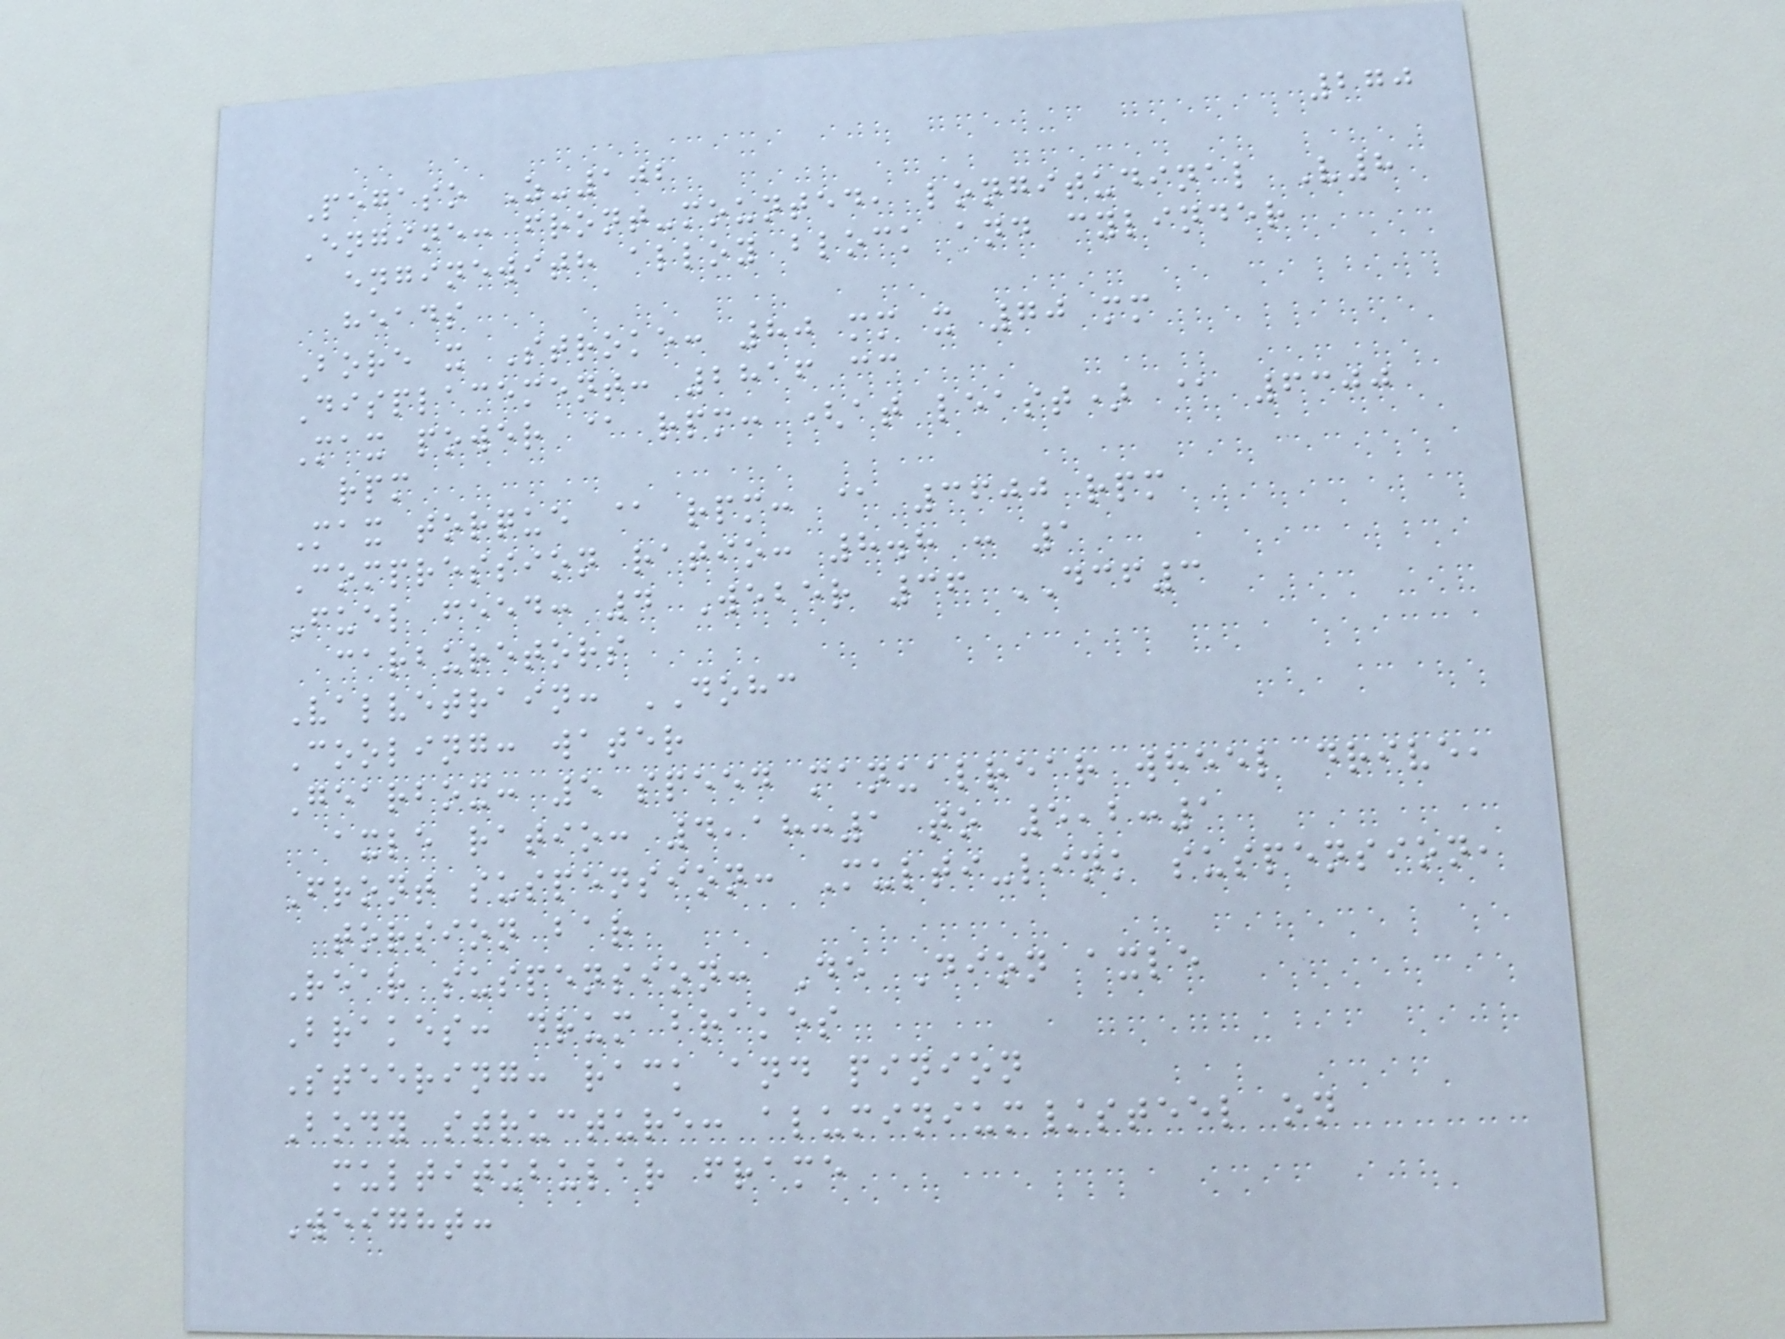270
Pegaso Z-102
Engine: front-mounted, longitudinal V8
enginewith alloy block and cylinder
heads
Bore x Stroke: 80 mm x 70 mm
Displacement: 2816 cc
Max power @ rpm: (at least) @ 6300
rpm
Max torque @ rpm: @ 3600 rpm
Compression ratio: 8.8 : 1
Fuel feed: 4 Weber 36 DCF3
carburetors
Valvetrain: DOHC
Cooling: water
Gearbox: 5 speed manualrear wheel drive,
axle ratio: 4,18:1 to 5,2:1
Front suspension: Multi-link suspension,
torsion bar
Rear suspension: De Dion axle
Brakes: drum brakes
Steering: rack and pinion
Body structure: aluminium/steel on
multitubular frame
Weight:
